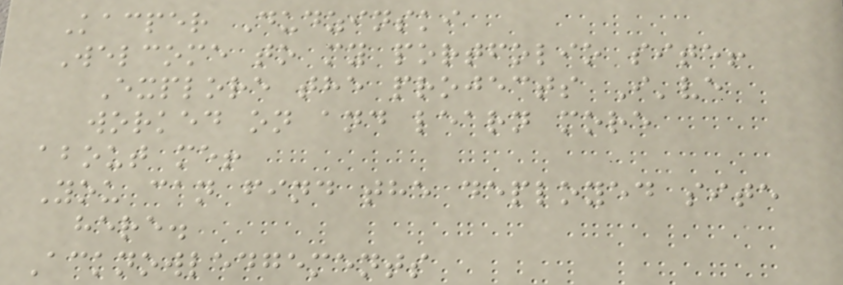Kacper Dudzinski
Welcome to my portfolio site!
Explore the projects I've
worked on and learn more
about me!
You can find the deployed site
here.
Acknowledgements
